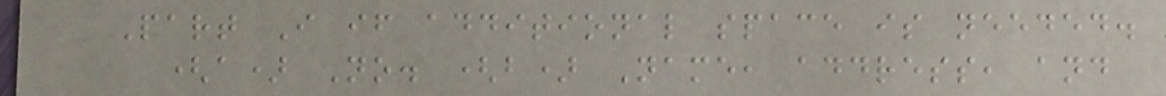Part I if additional space is needed.
(a) No. (b) Name, address, and
